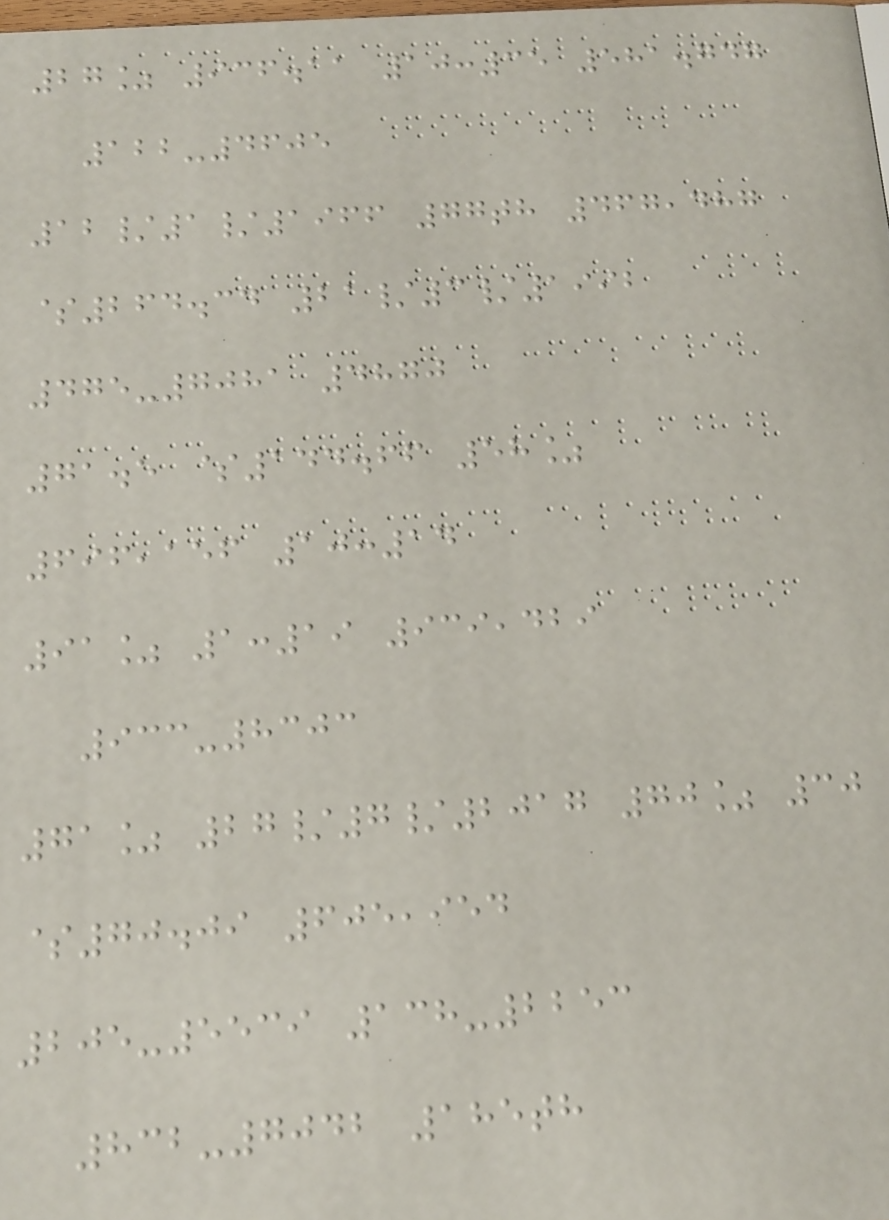27% 936.11 10:35 581.747
122-4605
12/1/1966 77th 467,487
$264.34 21/3/1992
475-7081 4870
71.5 $144.66 58%
696,156 10:14
91% 1:19 939,429
933-8303
71% 27/7/2017 70% 30
$70.09 605,954
205-5539 138-2253
832-7042 185th
